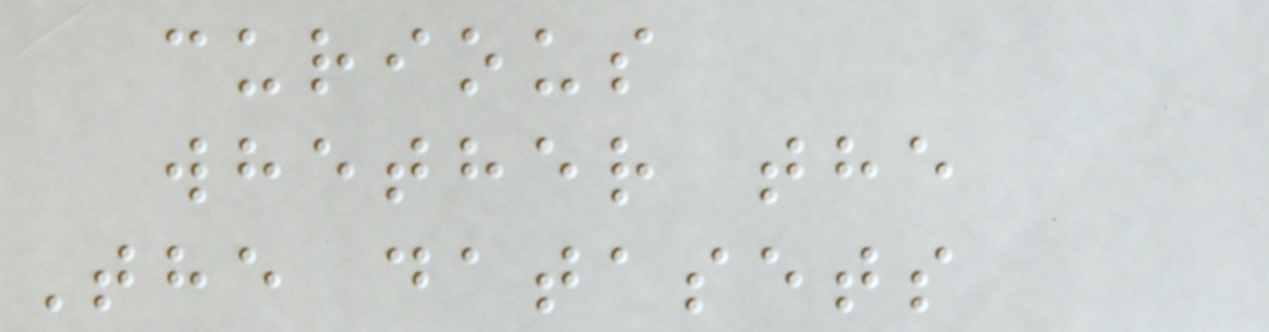curious
whether the
The datasets
